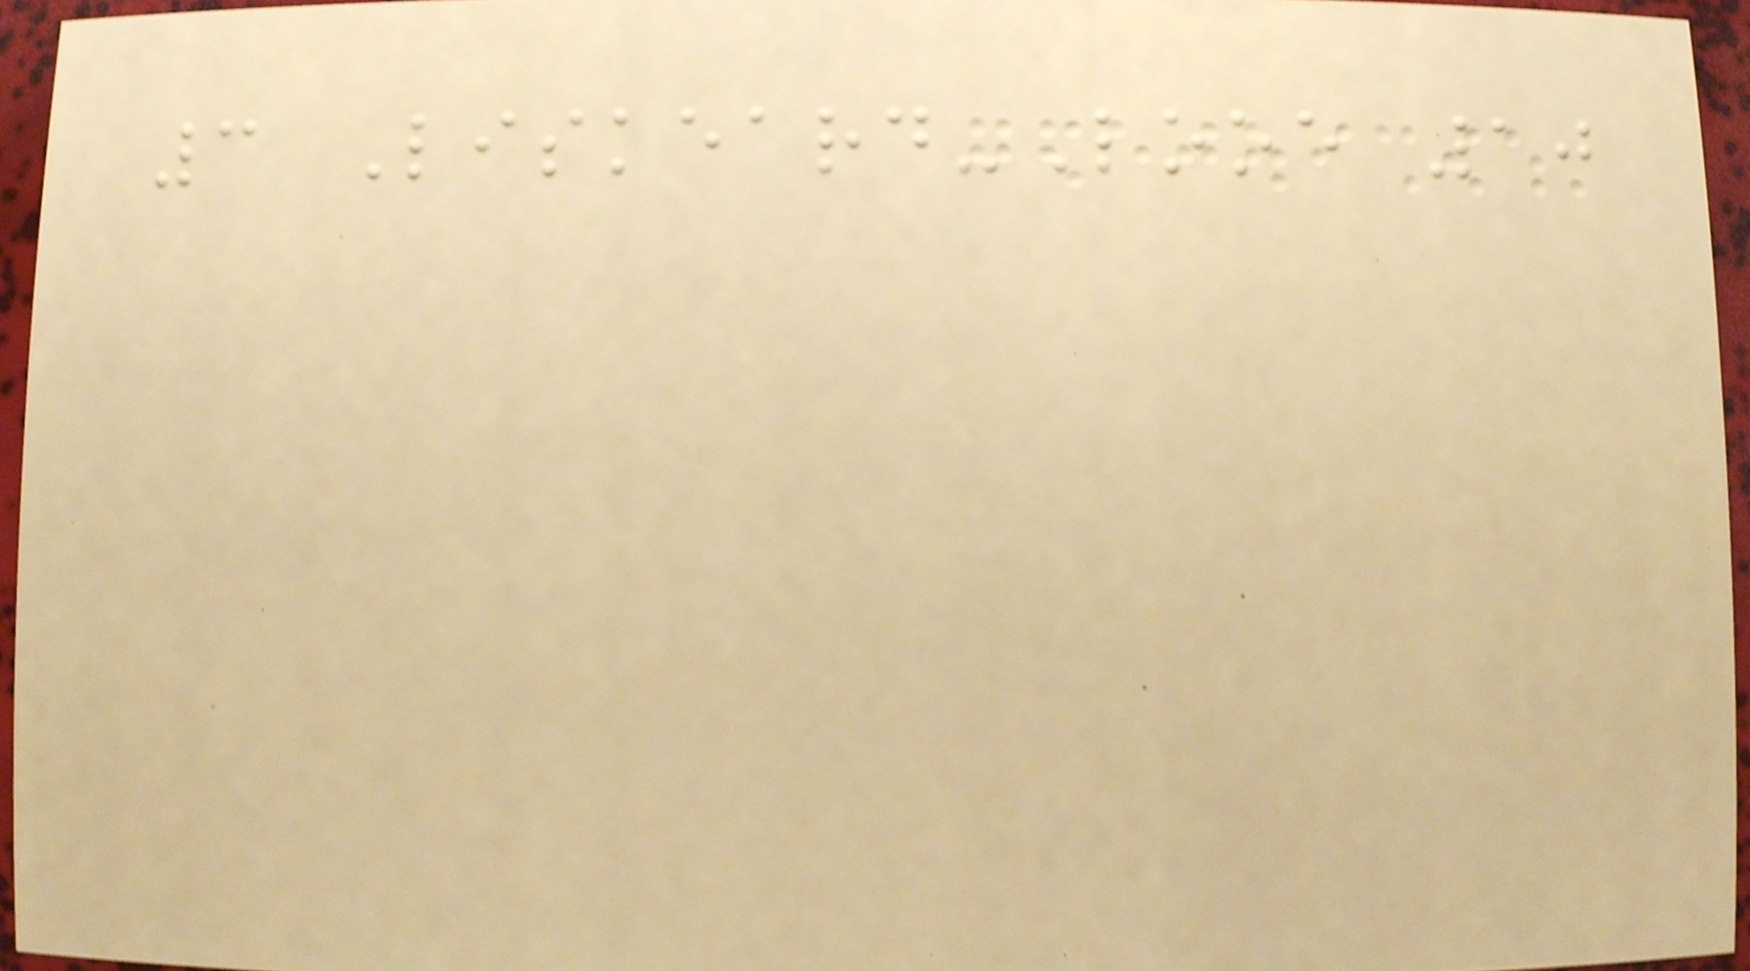3 Liskeard-Looe 10
